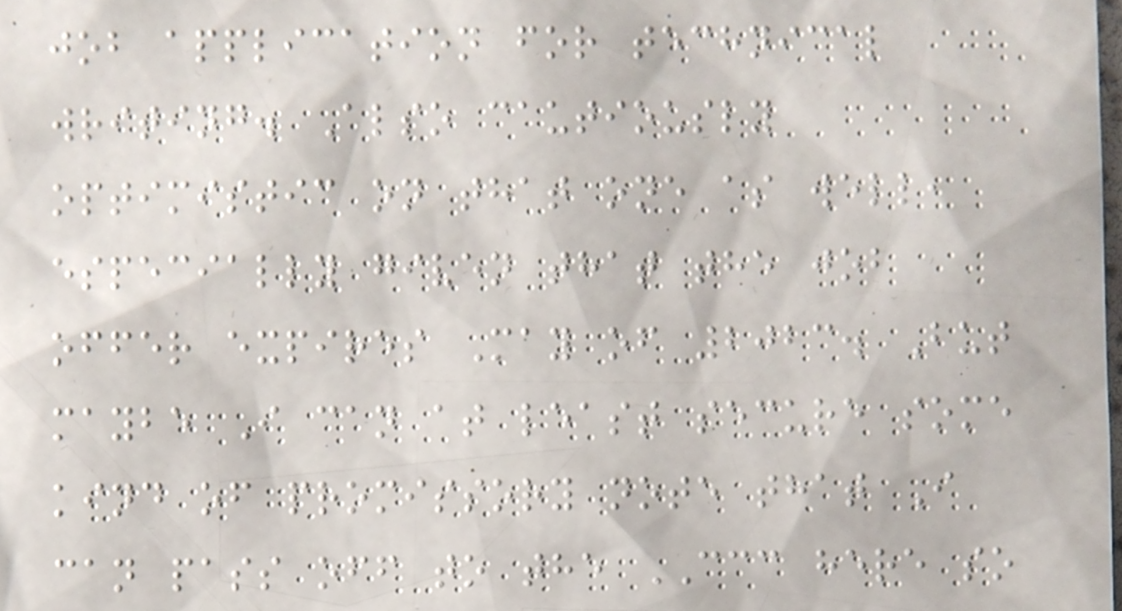job application for technical
writing. Also cautiously
optimistic on that one as well,
especially given that the job
offer expires May of 2023. But
maybe I can at least secure some
kind of promissory note that I
can pass off to the CCC here so
